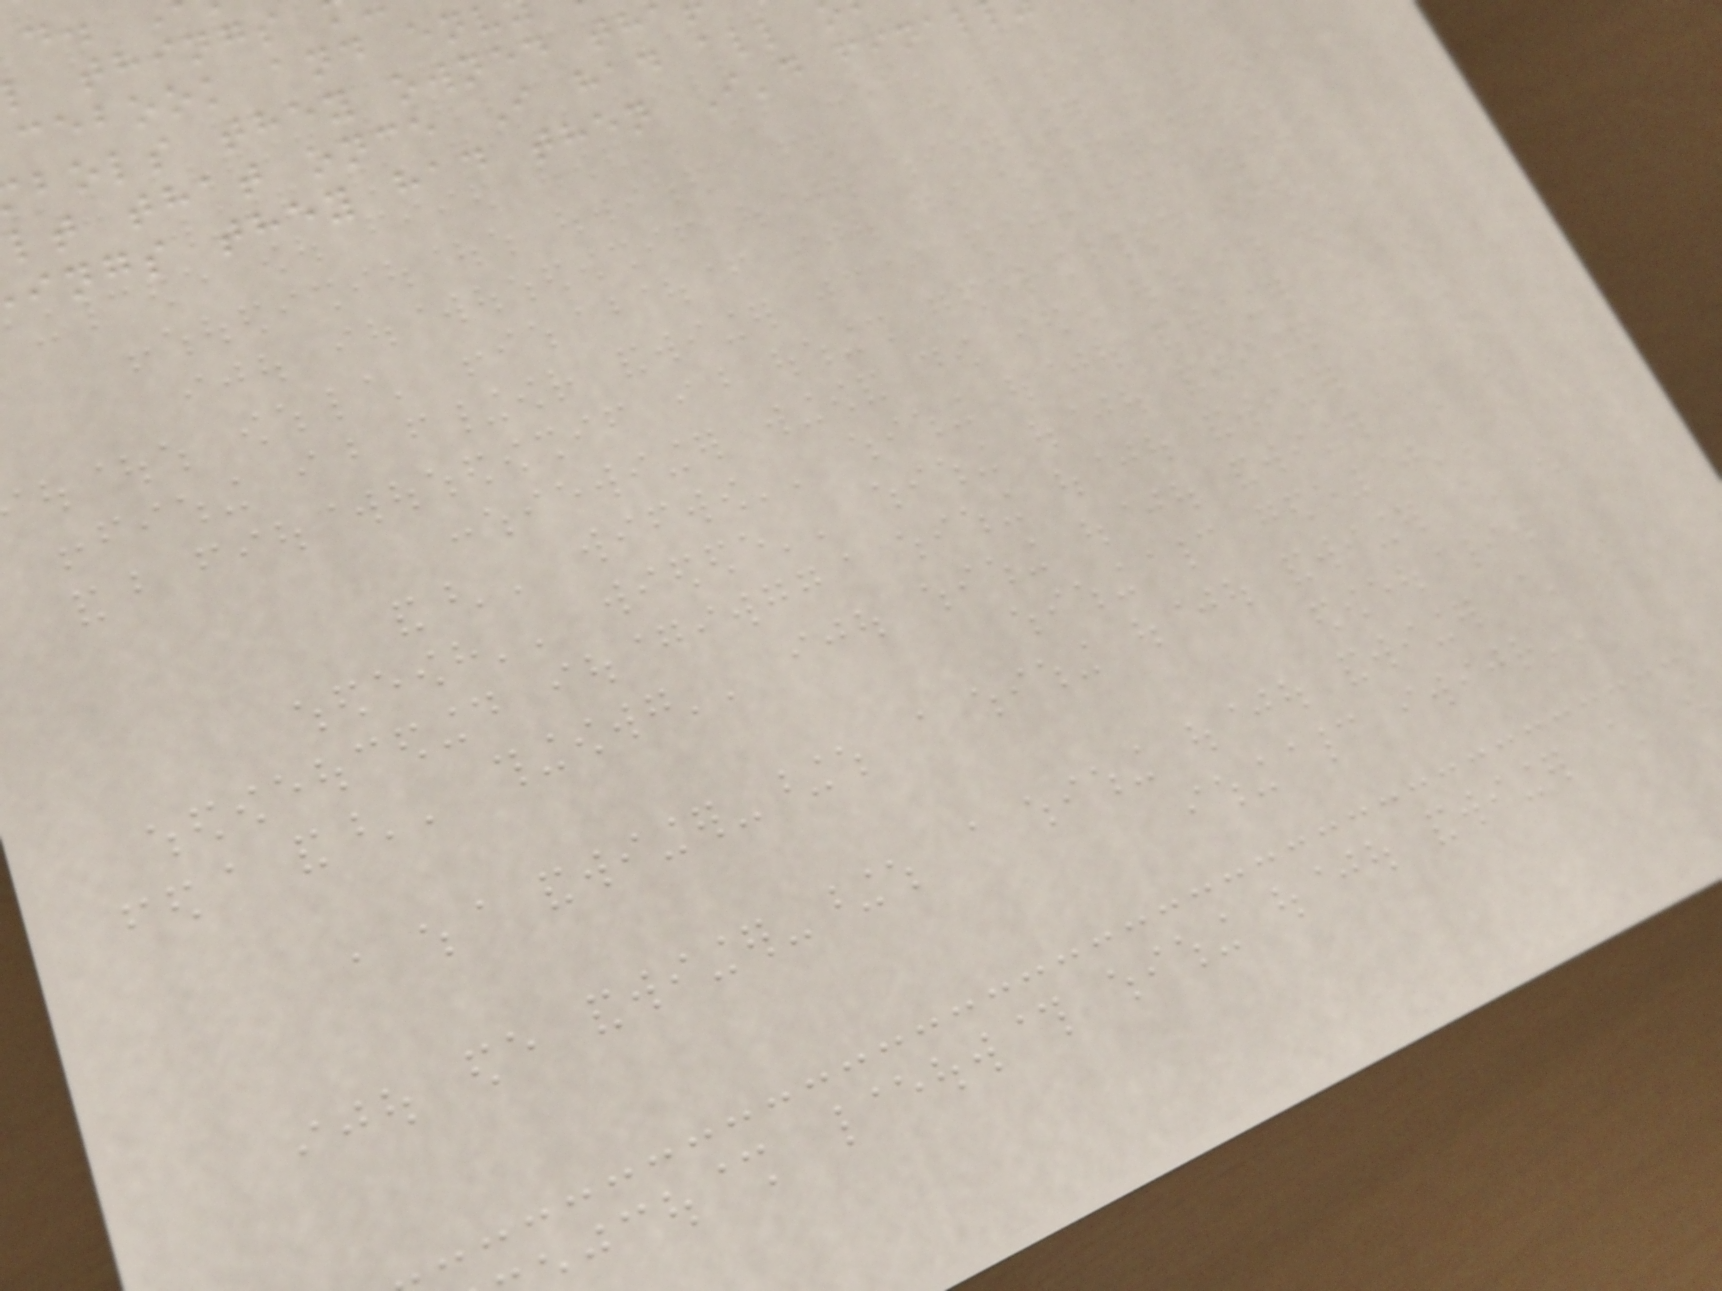cebook and env
bols they owned tha
lt that once I had all
ings they had then I'd final
